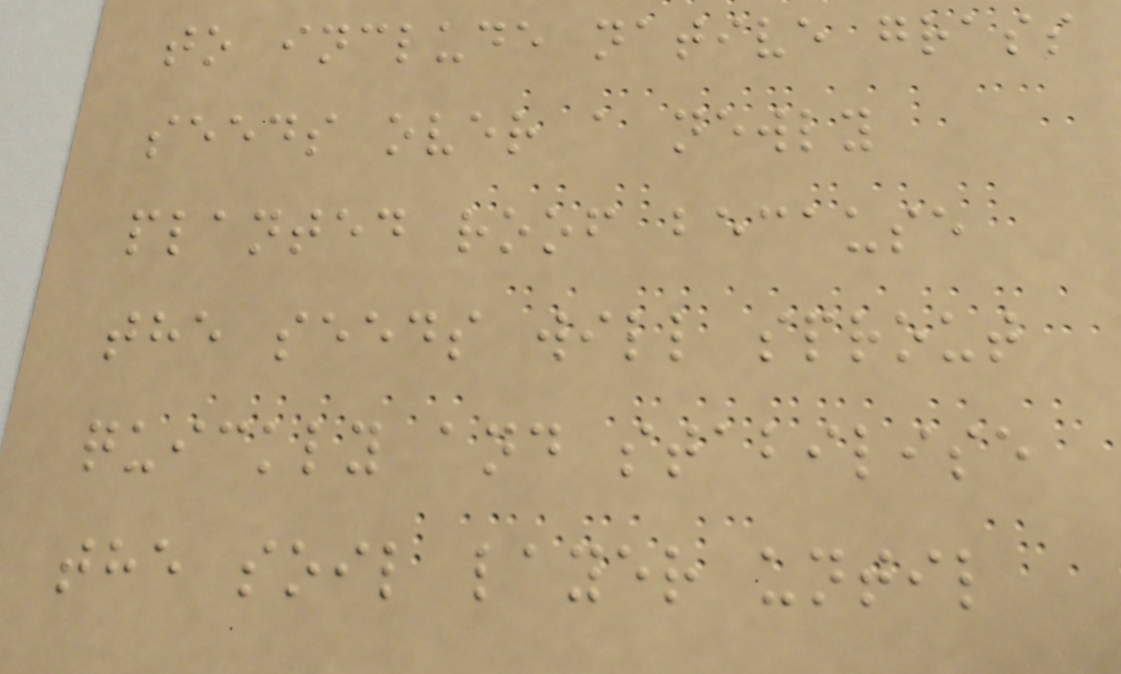to include native grass
seeds over a newly
planted roof because
the seeds will sprout
quickly and stabilise
the soil layer until
